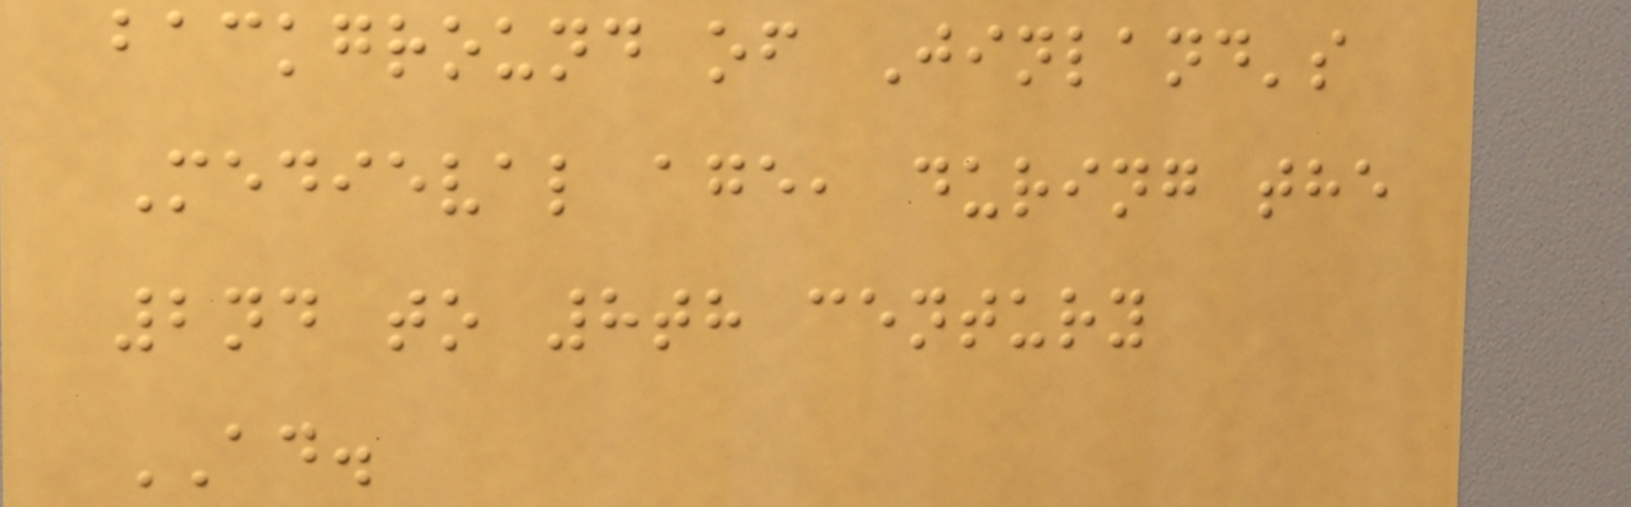background of Jinland's
Medieval age, during the
2nd to 8th century
AD.
